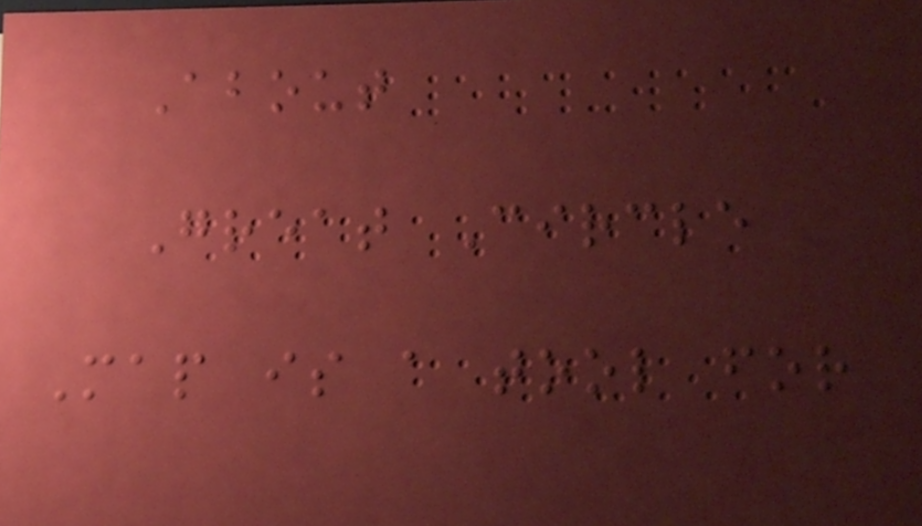About
Great Circle
Map is a tool for
